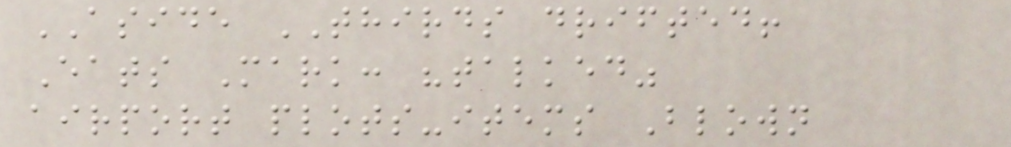ASIDE THIRDS drifted!
Eats Mark: "talked"
airport plots-items Blown
